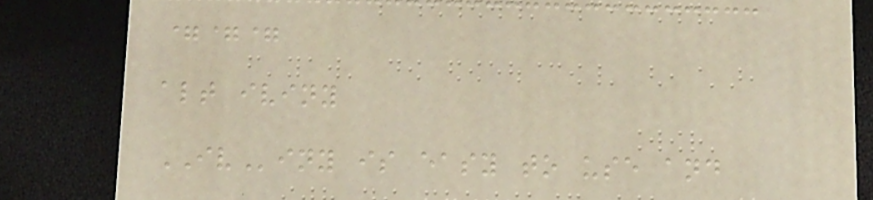===
alt iviny
IViny is easy to use and
